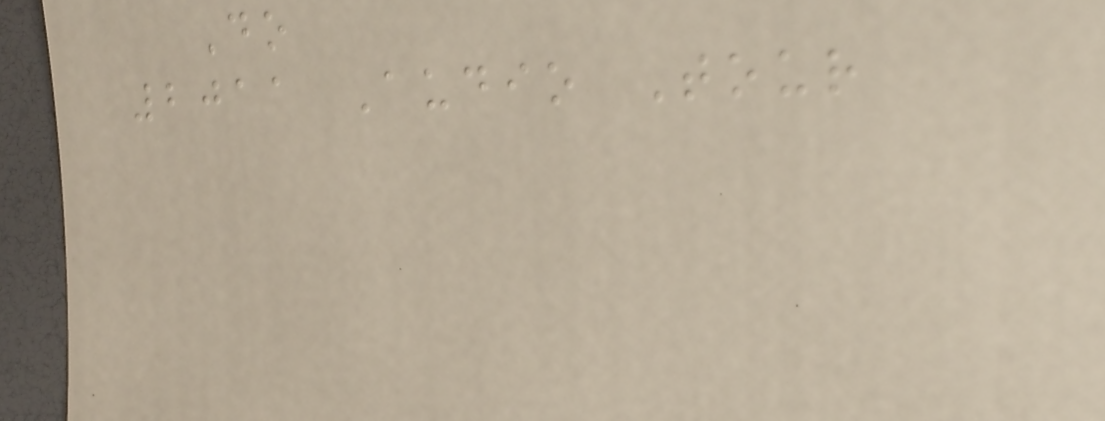Do
2011 Audio Tour
